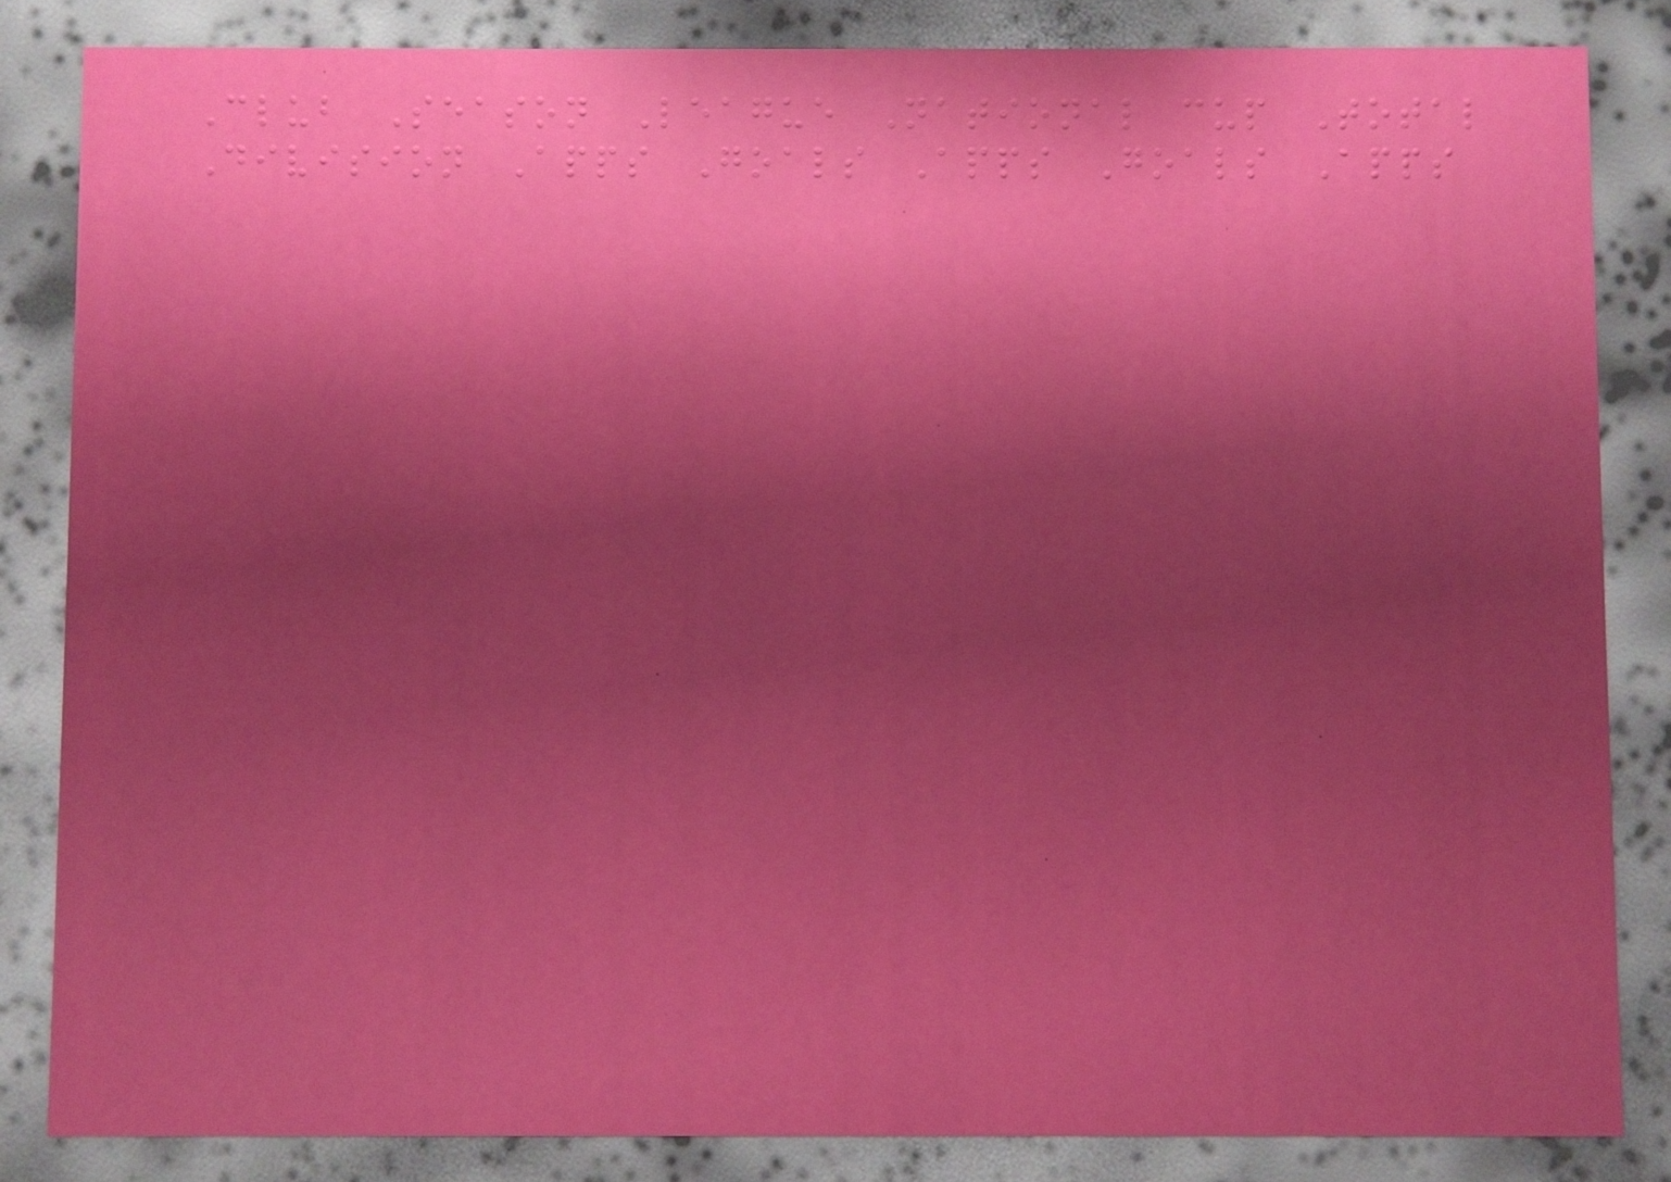Club Season League National cup Total
Division Apps Goals Apps Goals Apps
